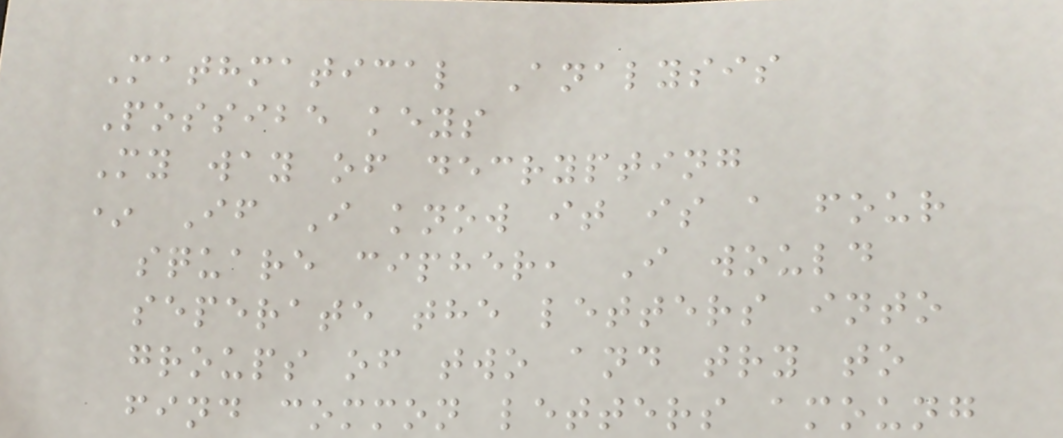Mathmatical Analysis
Possibe keys
My way of decrypting
* If I know it is a four
square cipher, I would
seperate the letters into
groups of two and try to
find common letters amoung
